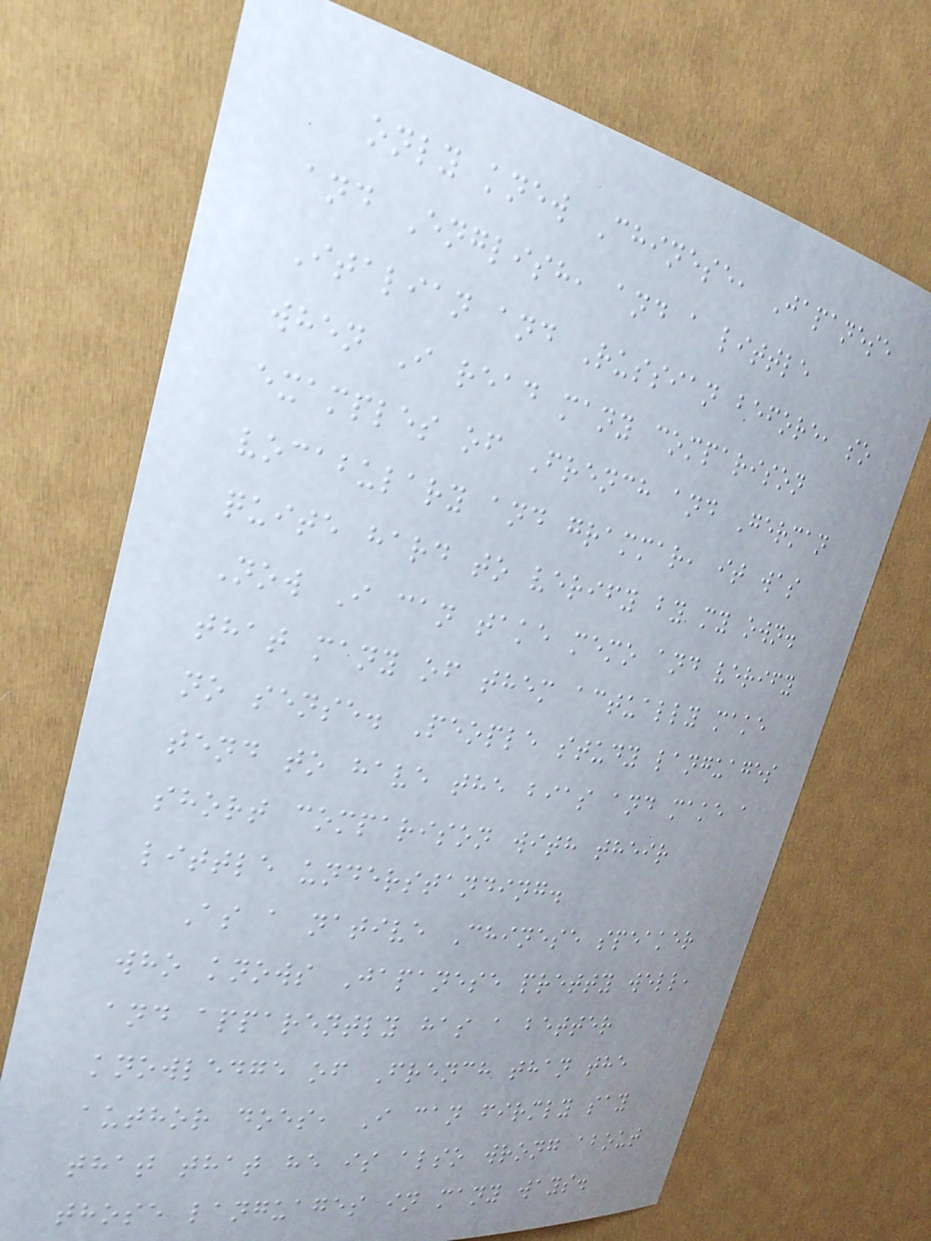only knew Chinese, Japanese
and English, and a little
Italian and Russian before, so
when I read many comparison
examples of French and German
vocabulary and grammar, it was
quite hard to verify by my own.
Now I can take memo and verify
that many of them actually make
no sense. People study languages
tend to have the bias and make a
short comparison with their
little understanding.
As a native Chinese speaker
who knows Japanese pretty well,
and apparently has a better
knowledge of French than the
author does, I can firmly say
that that he is also wrong about
those languages in many ways.
